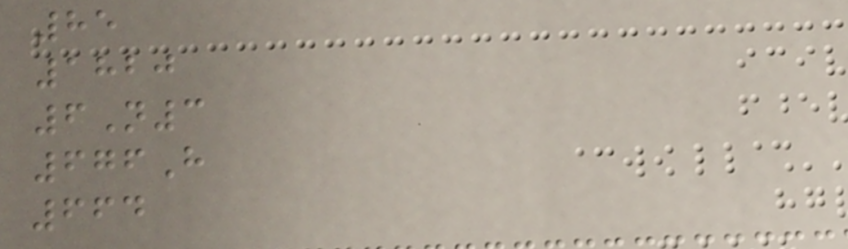85
1820
6N3
676H
664
